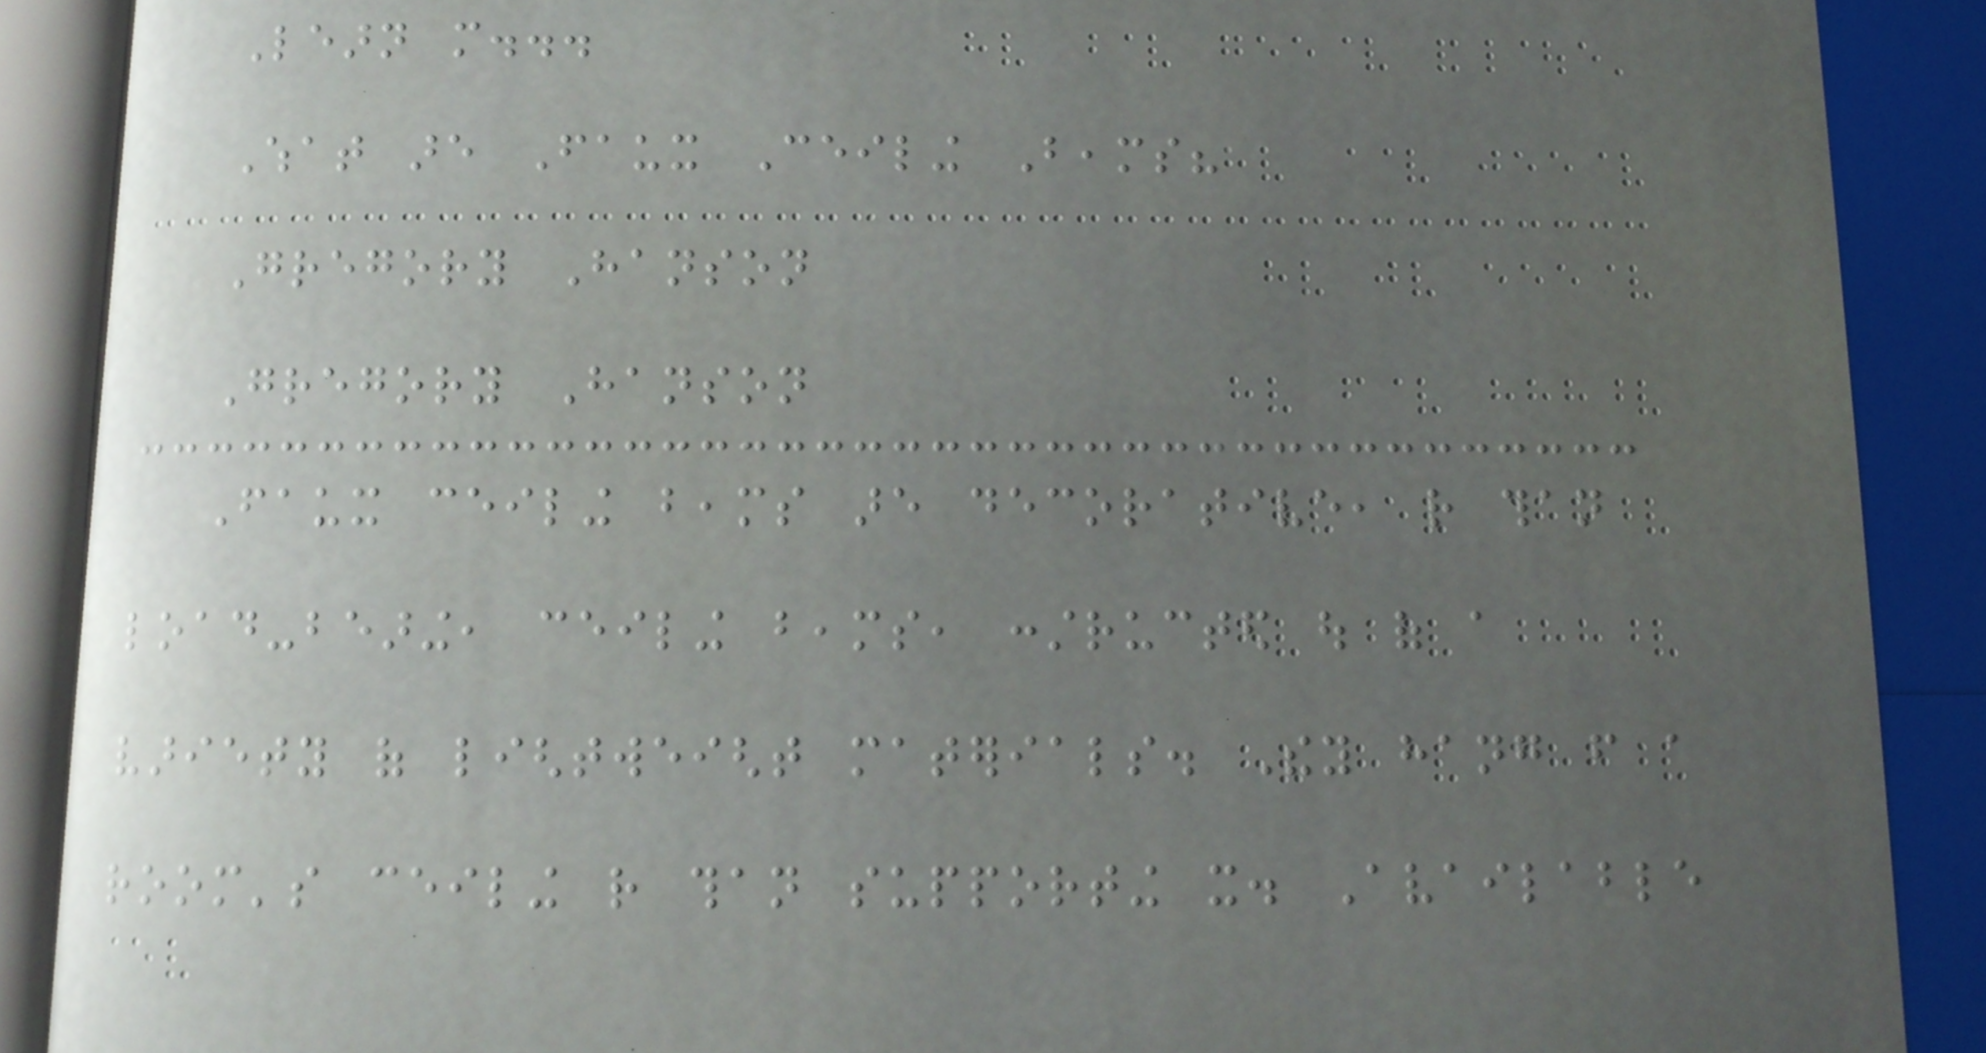Learn more...
What are Faux Ceiling Beams?
Gregory Hanson
Gregory Hanson
Faux ceiling beams are decorative, rather than
load-bearing, ceiling beams, constructed out of a
variety of lightweight materials. They hang from a
room's ceiling rather than supporting it. Available
